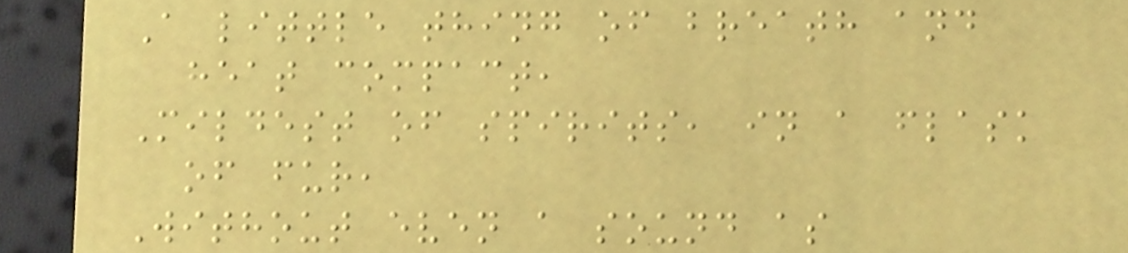A little thing of breath and
heat compact,
Mildest of spirits, in a flask
of fur,
Without even a sound as
